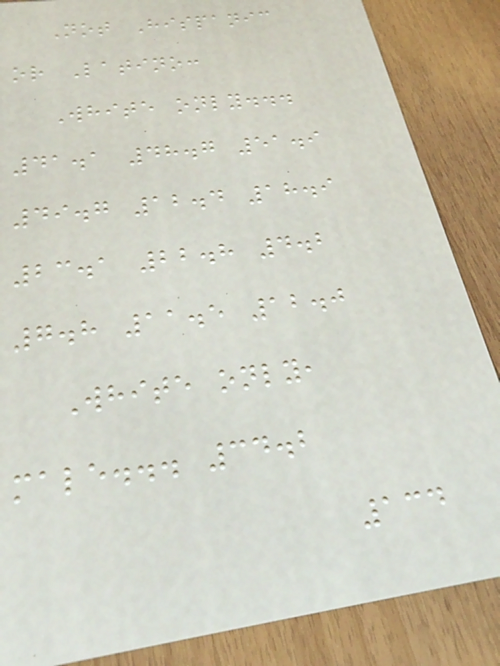Not Hispanic
or Latino:
White only...
41.1 48.7 51.9
49.7 12.4 18.9
23.1 22.8 4.2
7.8 11.5 12.0
White only,
male... 34.2
134
